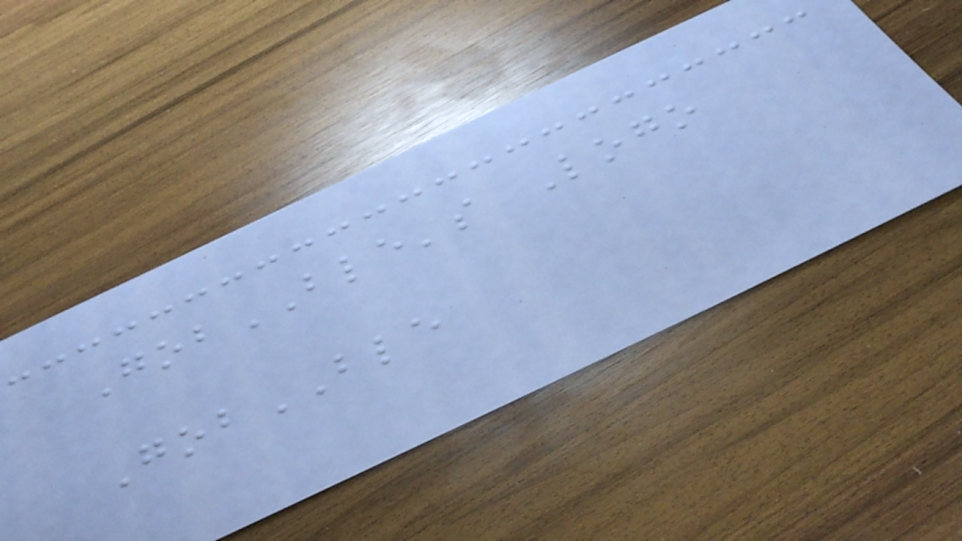GobBLE's Logo
GobBLE
